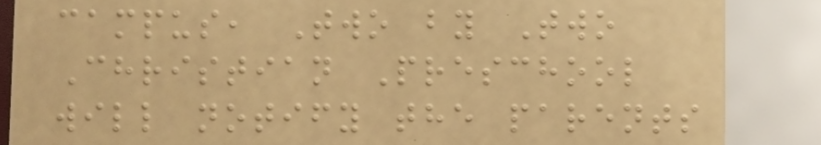campus, Two by Two
Christian Preschool
will notify the parents
